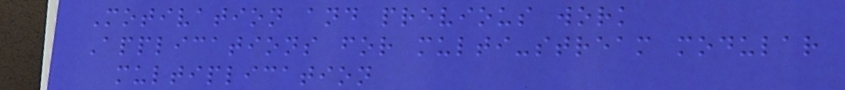Motivation and previous work
Applications for multi-stream modular
multiplication
